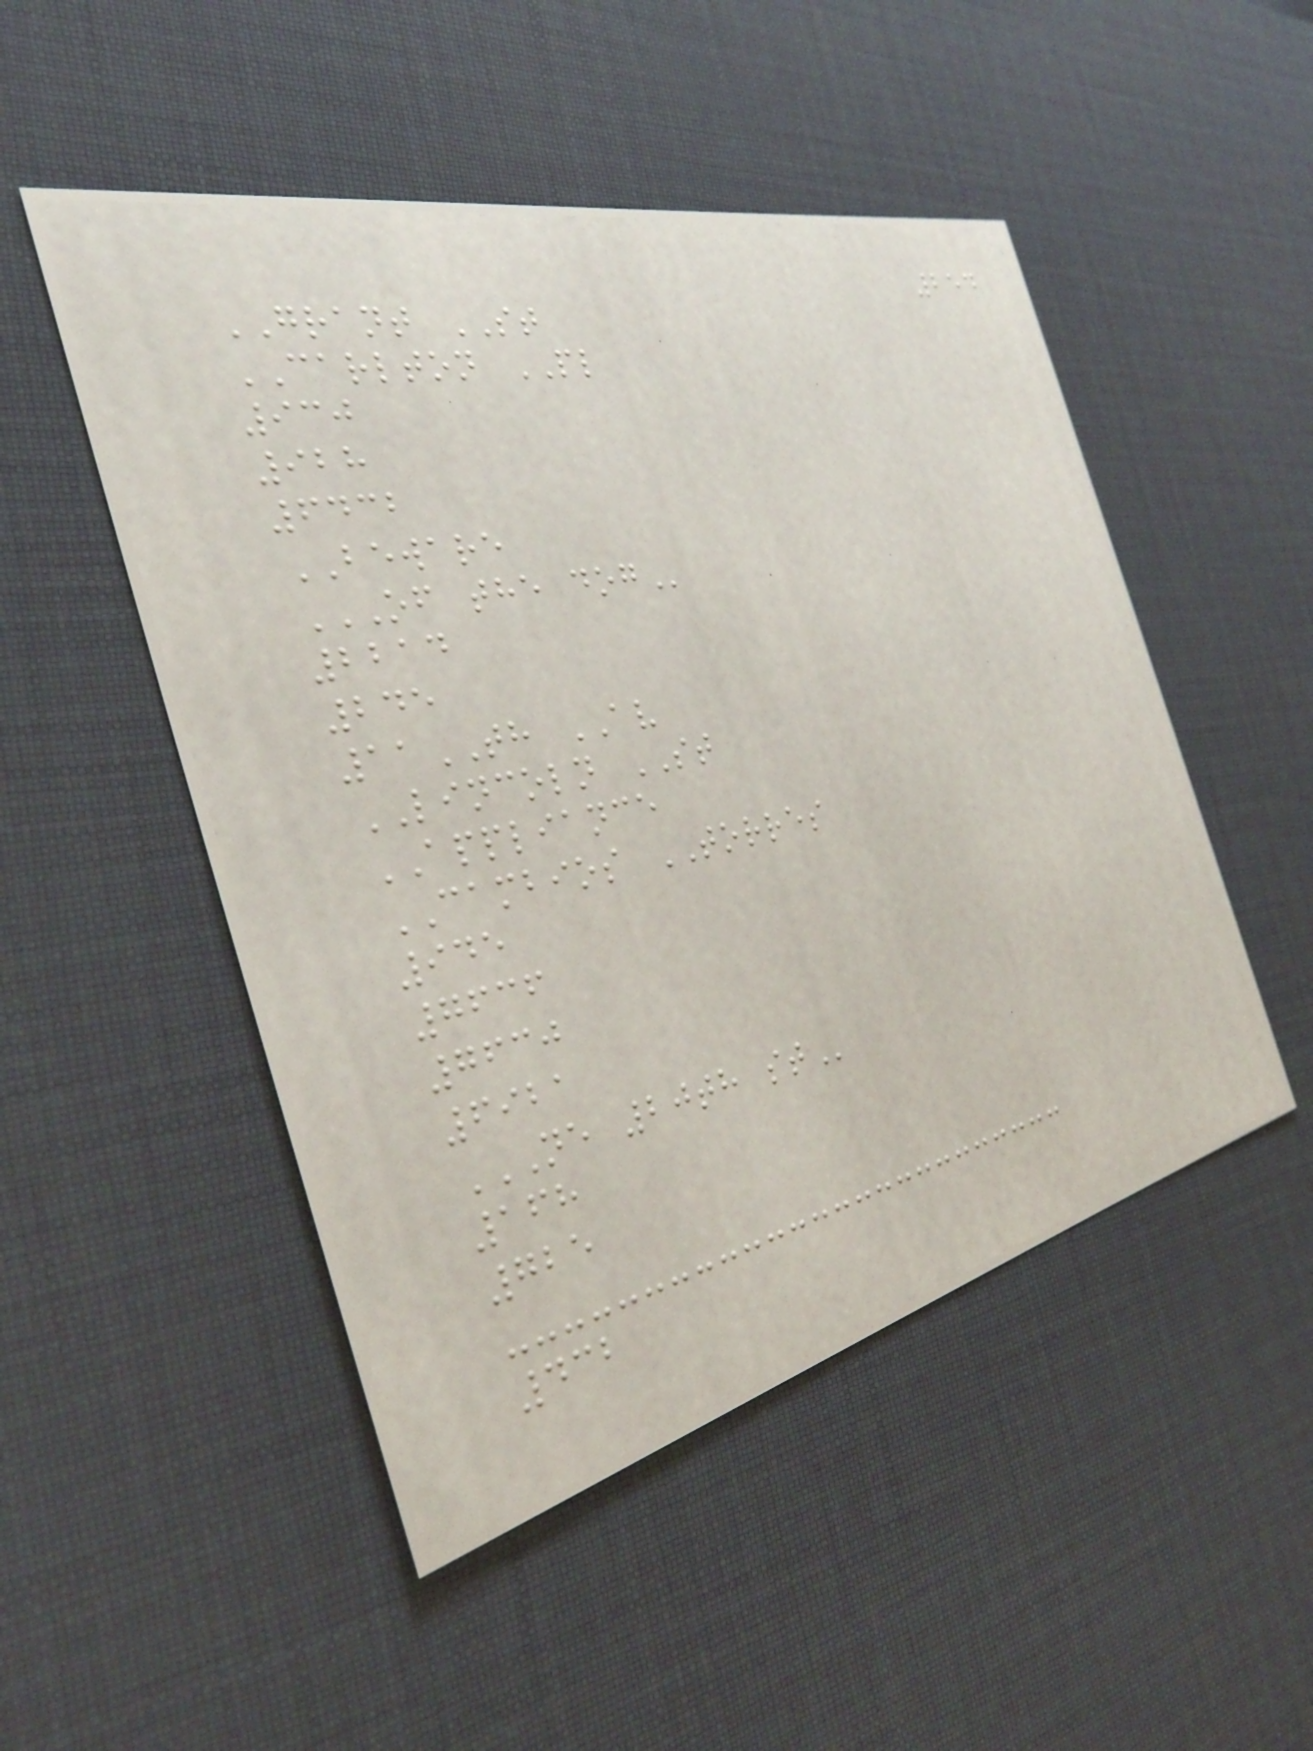254
GRANT ST
CARLTON PL
930
928
6432
BEWARE
OF THE DOG
2214
245
11TH AV
LINCOLN ST
APPLIANCE
CAMBIOS TORRES
945
7636
7630
6921
NE 20TH ST
168
725
432
